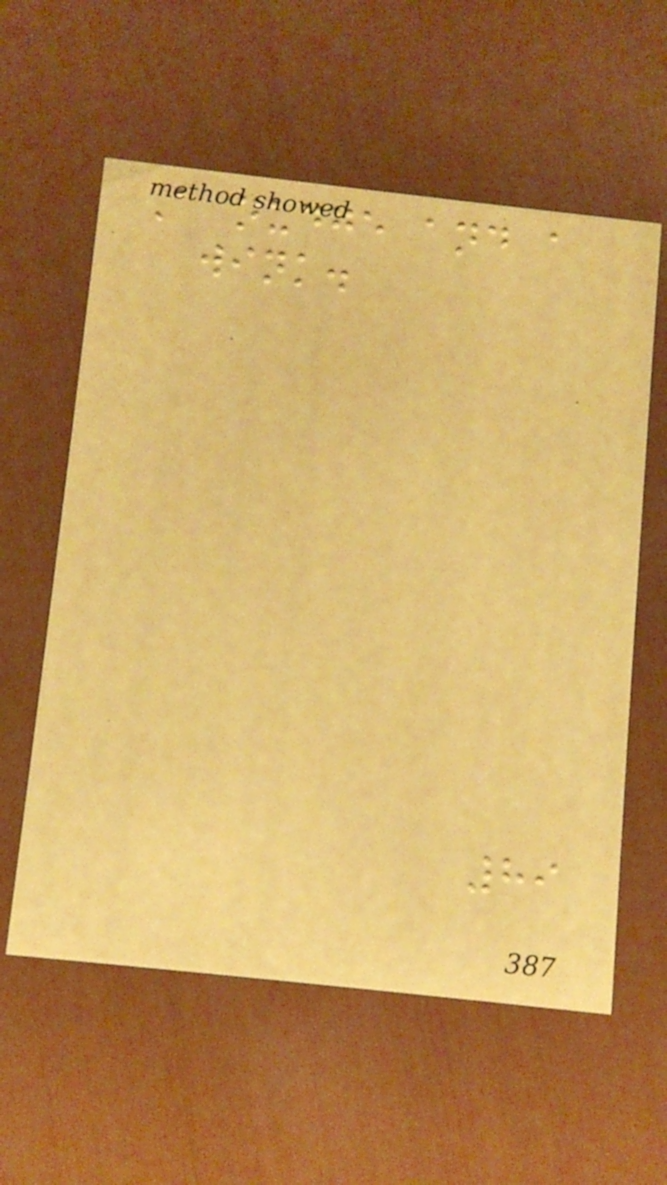A nudge and a
wink.
89
